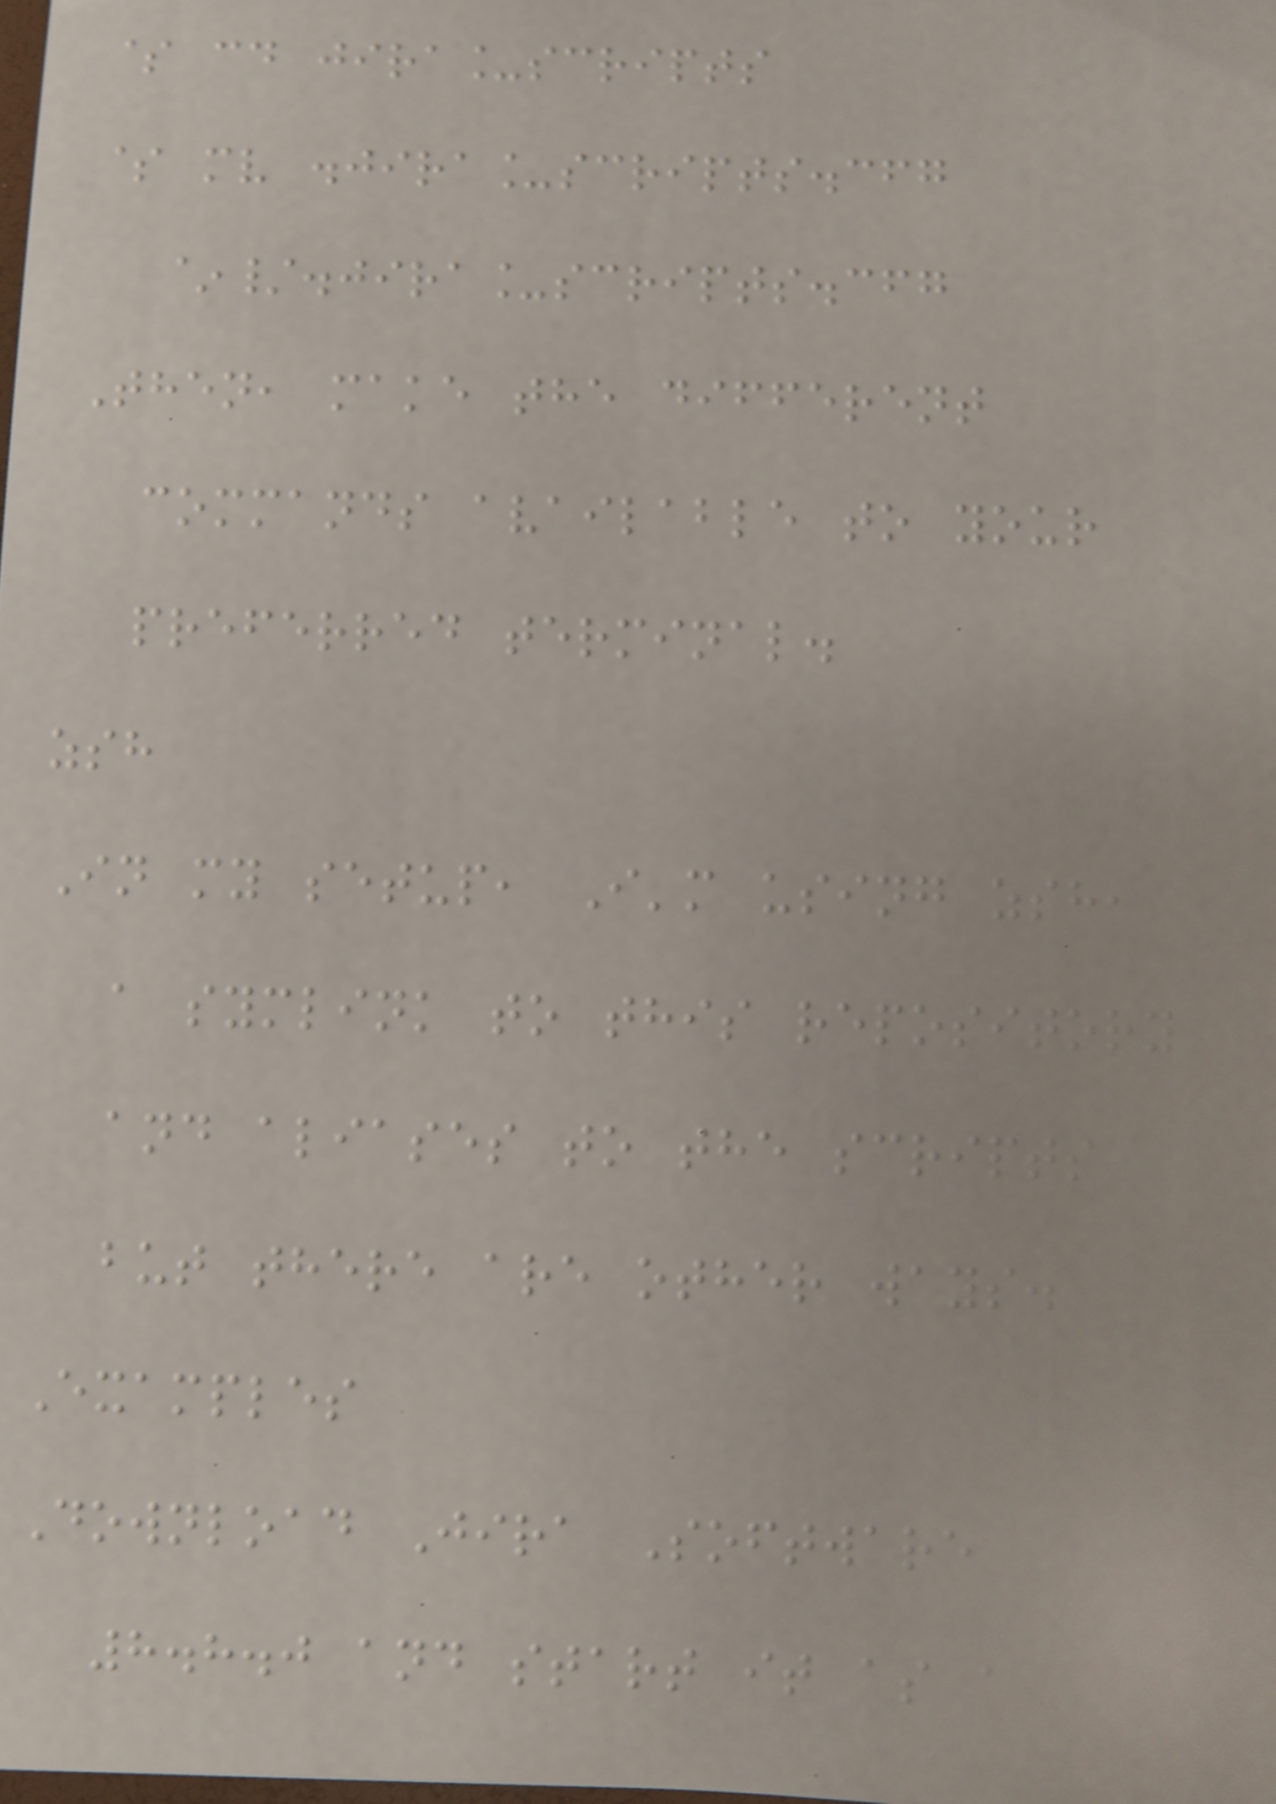$ cd jira_scripts
$ mv .jira_scripts.cfg
~/.jira_scripts.cfg
Then, make the different
commands available to your
preferred terminal.
zsh
In my setup, I'm using zsh,
a symlink to this repository
and aliases to the scripts
but there are other ways.
Examples
Download Jira Software
8.8.0 and start it as a
